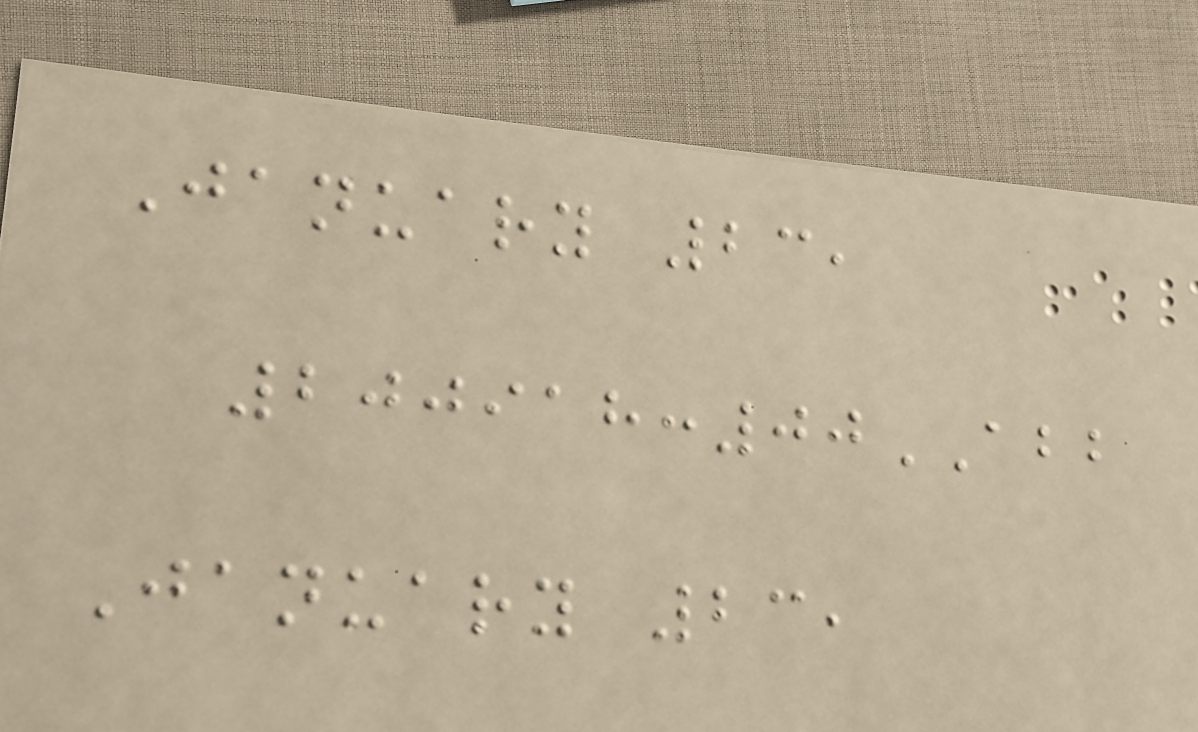January 23,
200918:00ABB
January 23,
